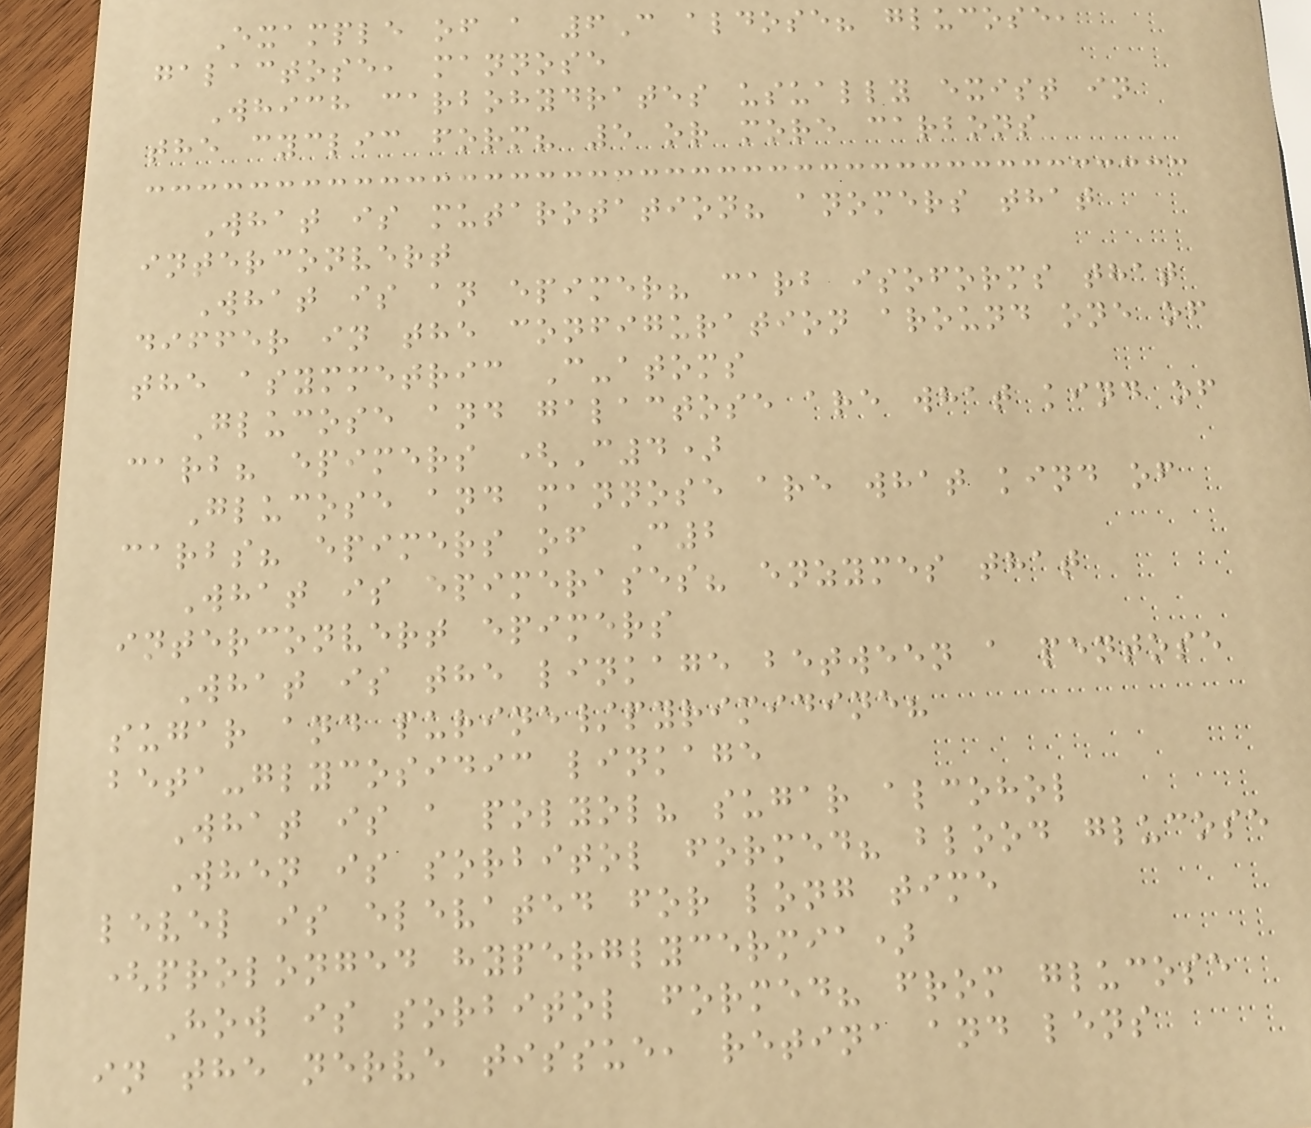Example of a 6C aldose? glucose,
galactose, mannose
Which carbohydrates usually exist in
the cyclic form? 5 or more carbons
What is mutarotation? anomers that
interconvert
What is an epimer? carb isoforms that
differ in the configuration around one of
the asymmetric C-atoms
Glucose and galactose are what kind of
carb? epimers (C4)
Glucose and mannose are what kind of
carbs? epimers of C2
What is epimerases? enzymes that
interconvert epimers
What is the linkage between a pentose
sugar and purine/pyrimidine?
beta-glycosidic linkage
What is a polyol? sugar alcohol
When is sorbitol formed? blood glucose
level is elevated for long time
(prolonged hyperglycermia)
How is sorbitol formed? from glucose
in the nerve tissue, retina and lens
